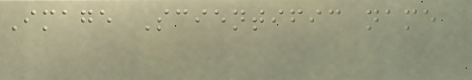Image Scientific name
